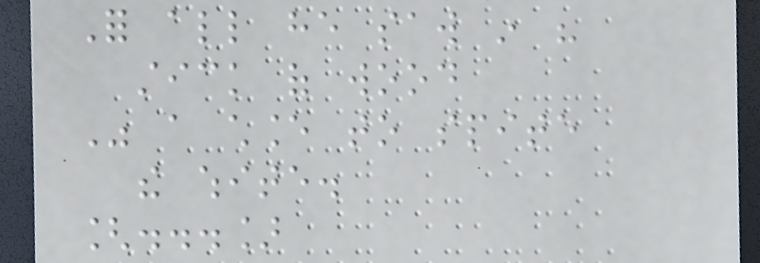For all he saw in his
stick of wood
Was a chance to spite
the white.
[...]
